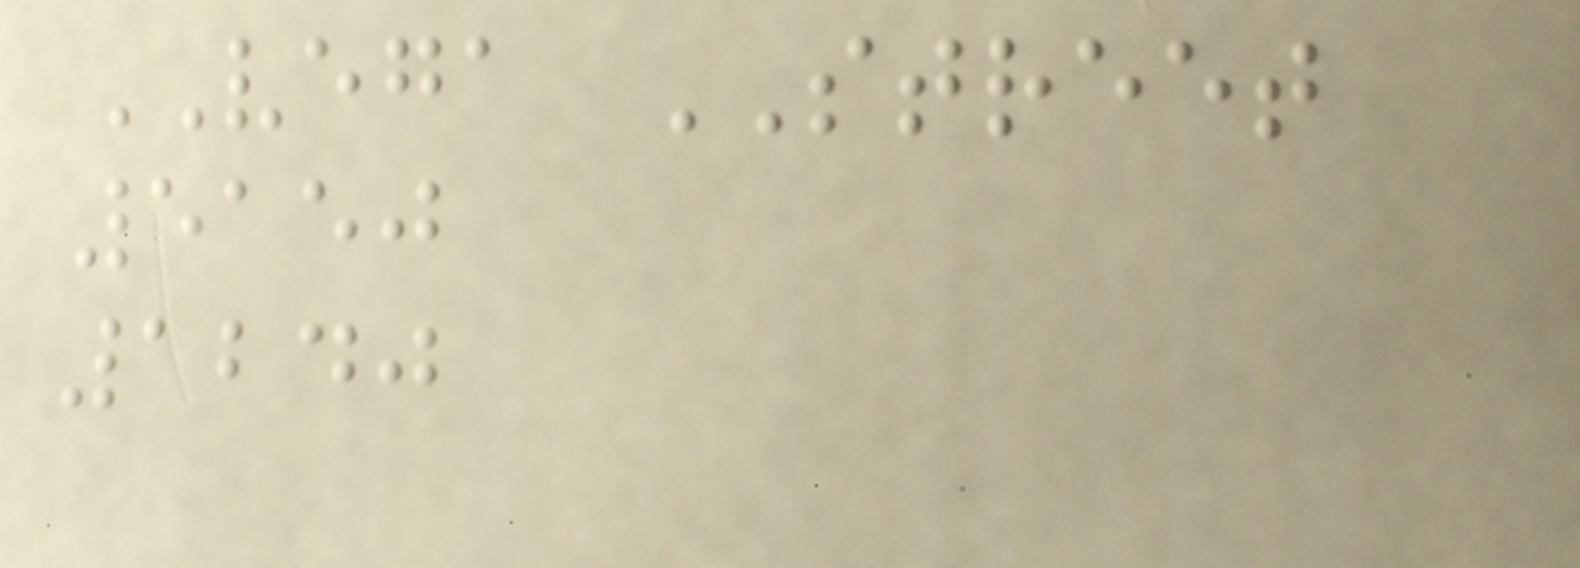VEGA STREET
5150
1240
